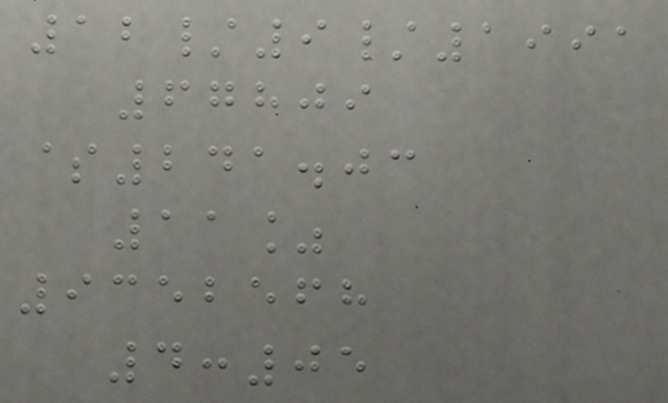12/9/1991
67809
$241.03
11%
9352568
4:05
